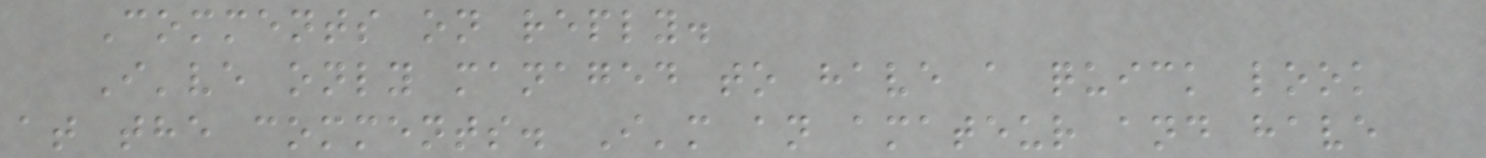Comments on reply.
I've only managed to have a quick look
at the comments. I'm an amateur and have
